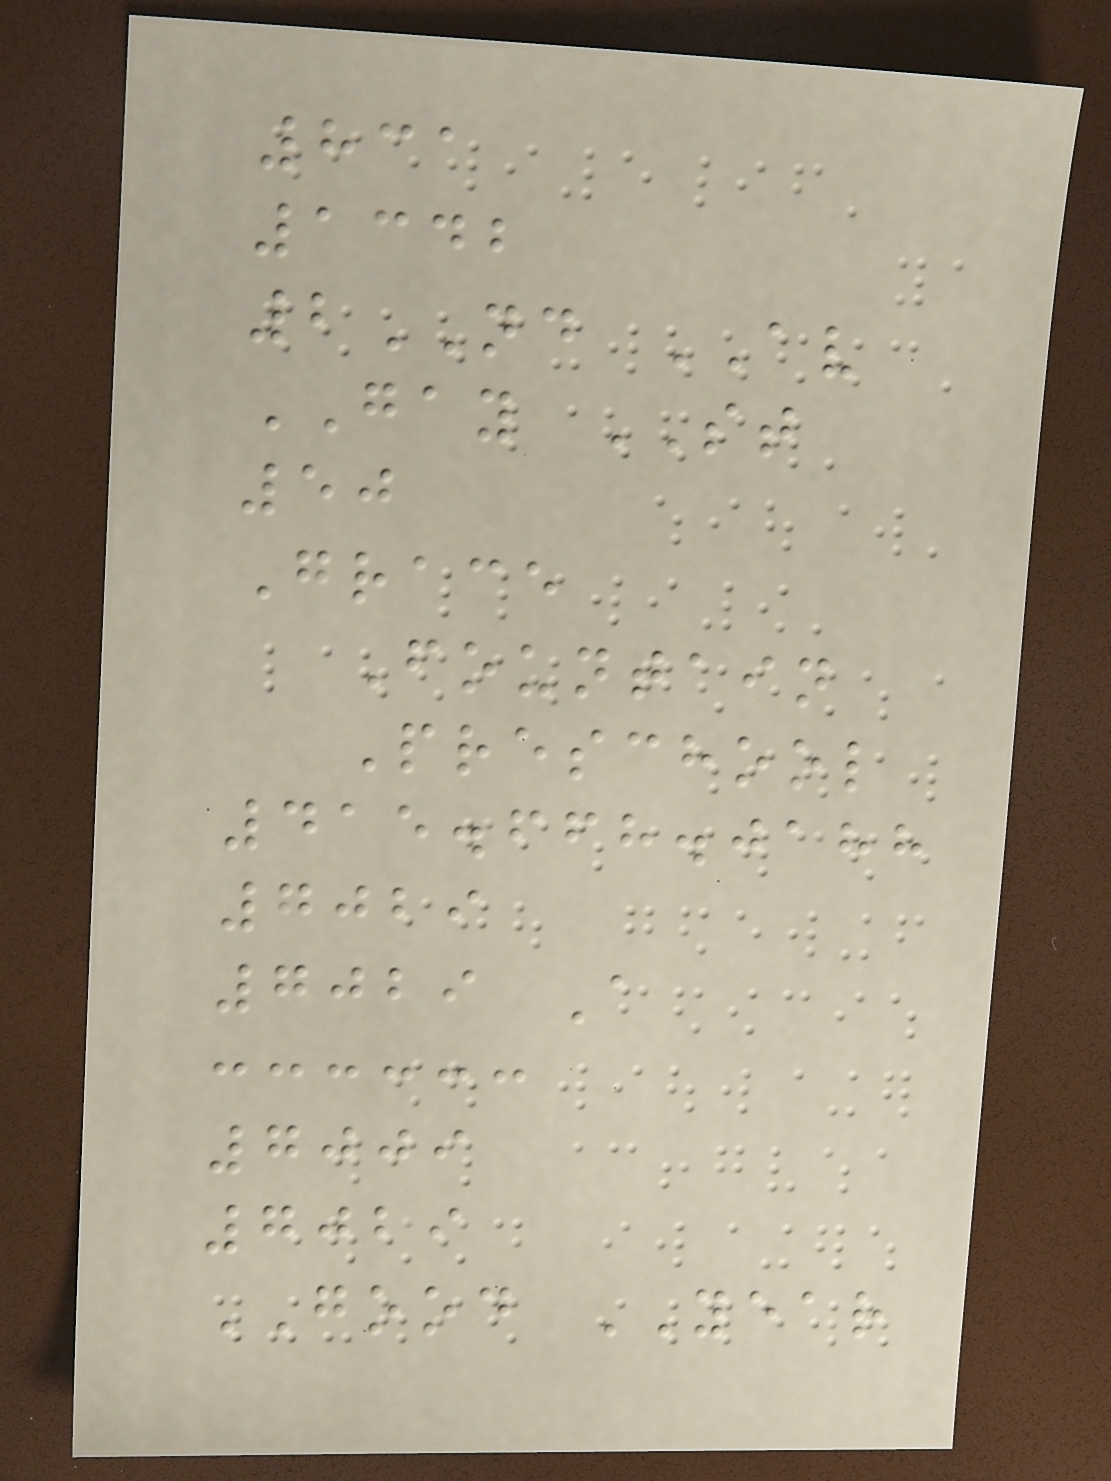831
1342
2ND AV
GAY ST
50
Grace
Fountain
Preschool
415.668.0188
7029
7029 A
7009
7029
GOOD YEAR
